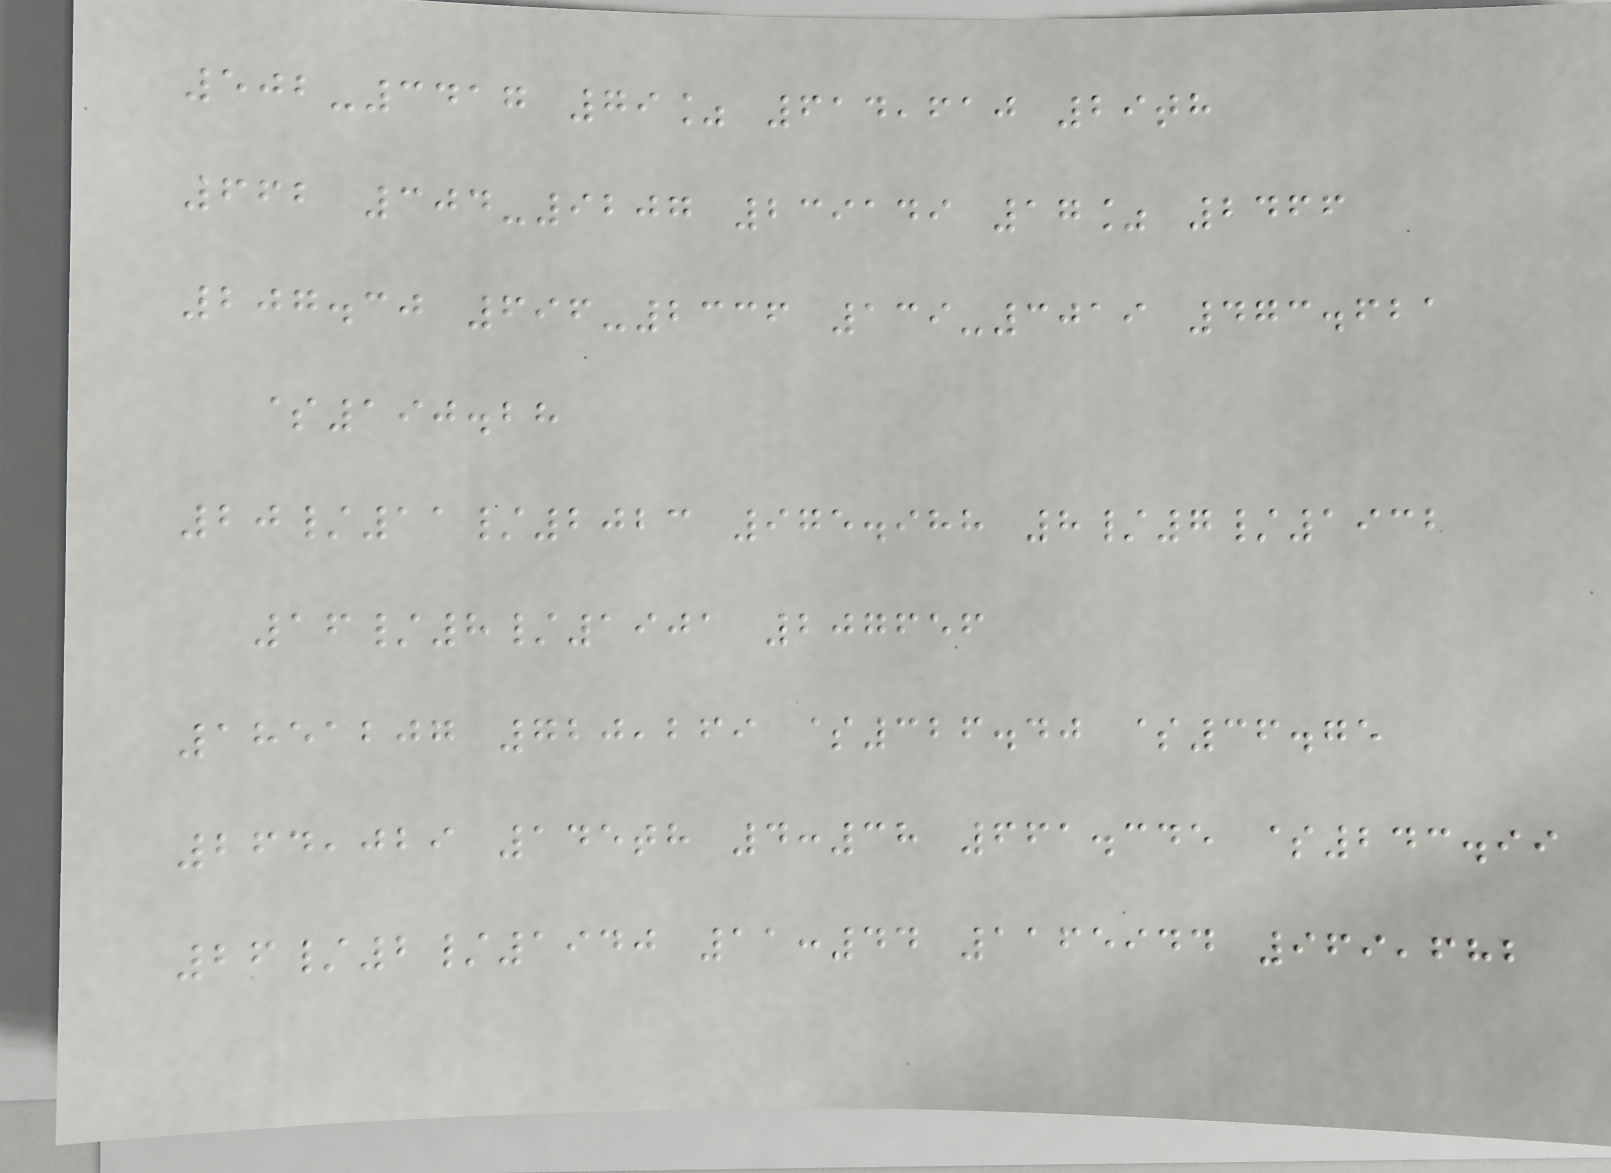502-3417 79% 614,610 29th
662 304-9207 239149 17% 2466
207.30 696-2336 139-3019 473.621
$190.28
20/11/2023 975.988 8/7/1932
16/8/1901 207656
1851207 720,269 $326.40 $36.75
264,029 145th 4:38 661.345 $243.99
26/2/1940 11:44 1165944 969,682
